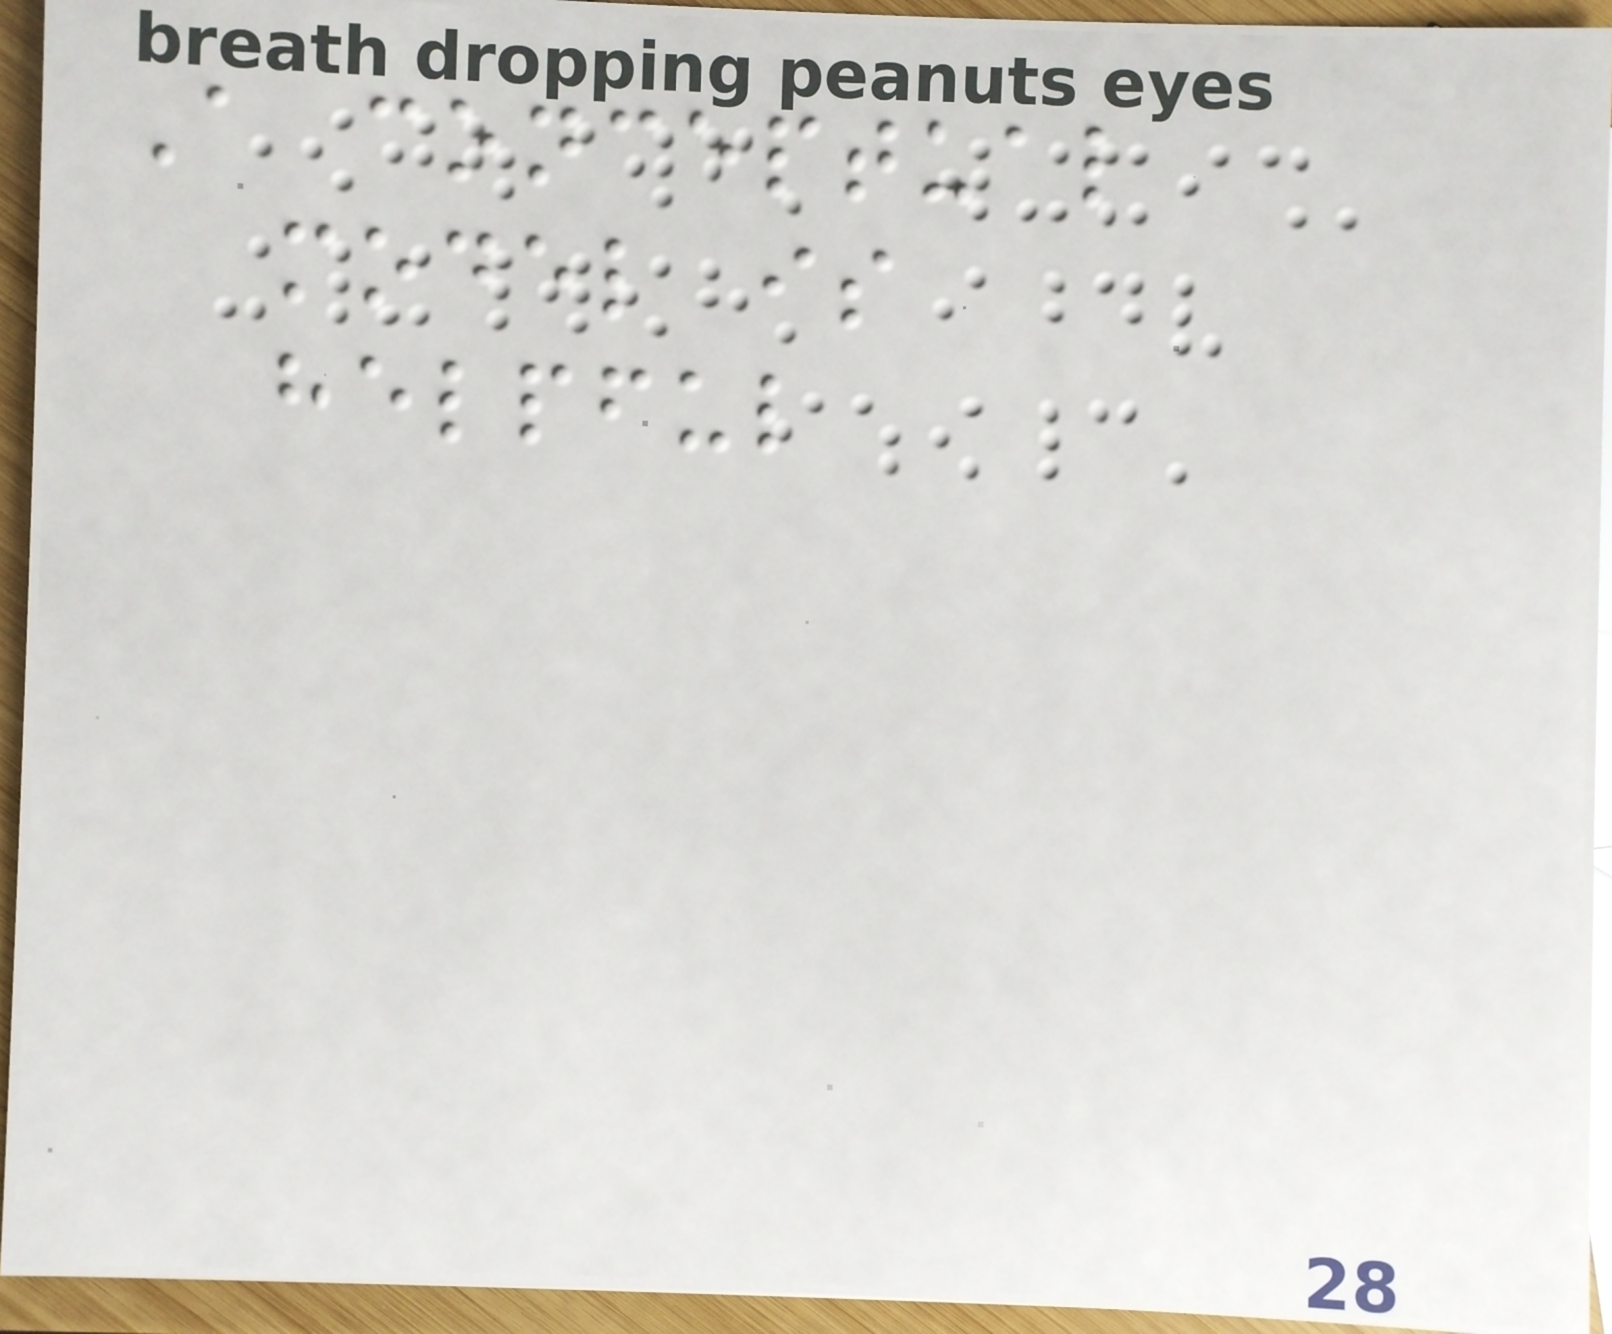A conceptual
model is
helpful
